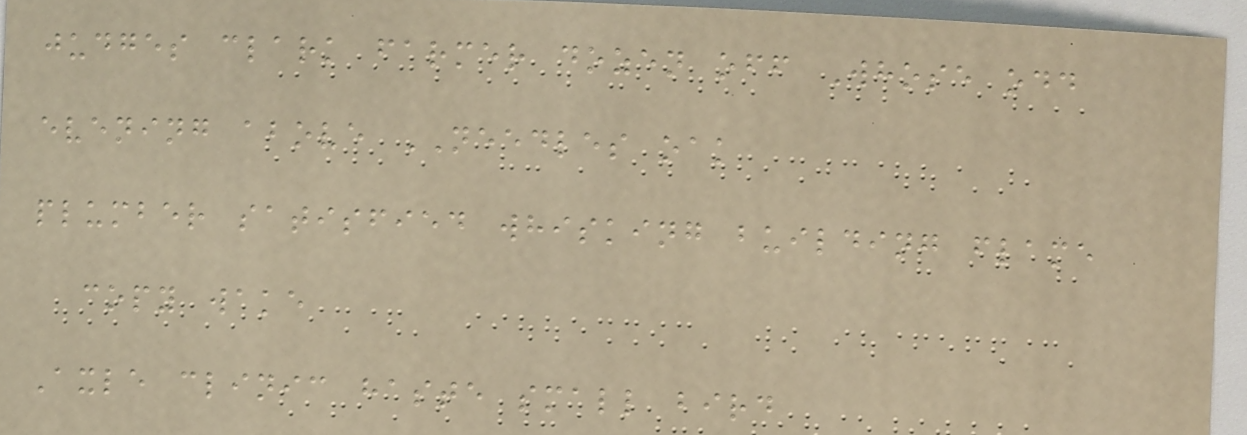judges clark farmer dozen off Whose odd
evening above NEEDLES oak
plumber satisfied whisking building flame
copy wake
Axle clinic haste small bird
